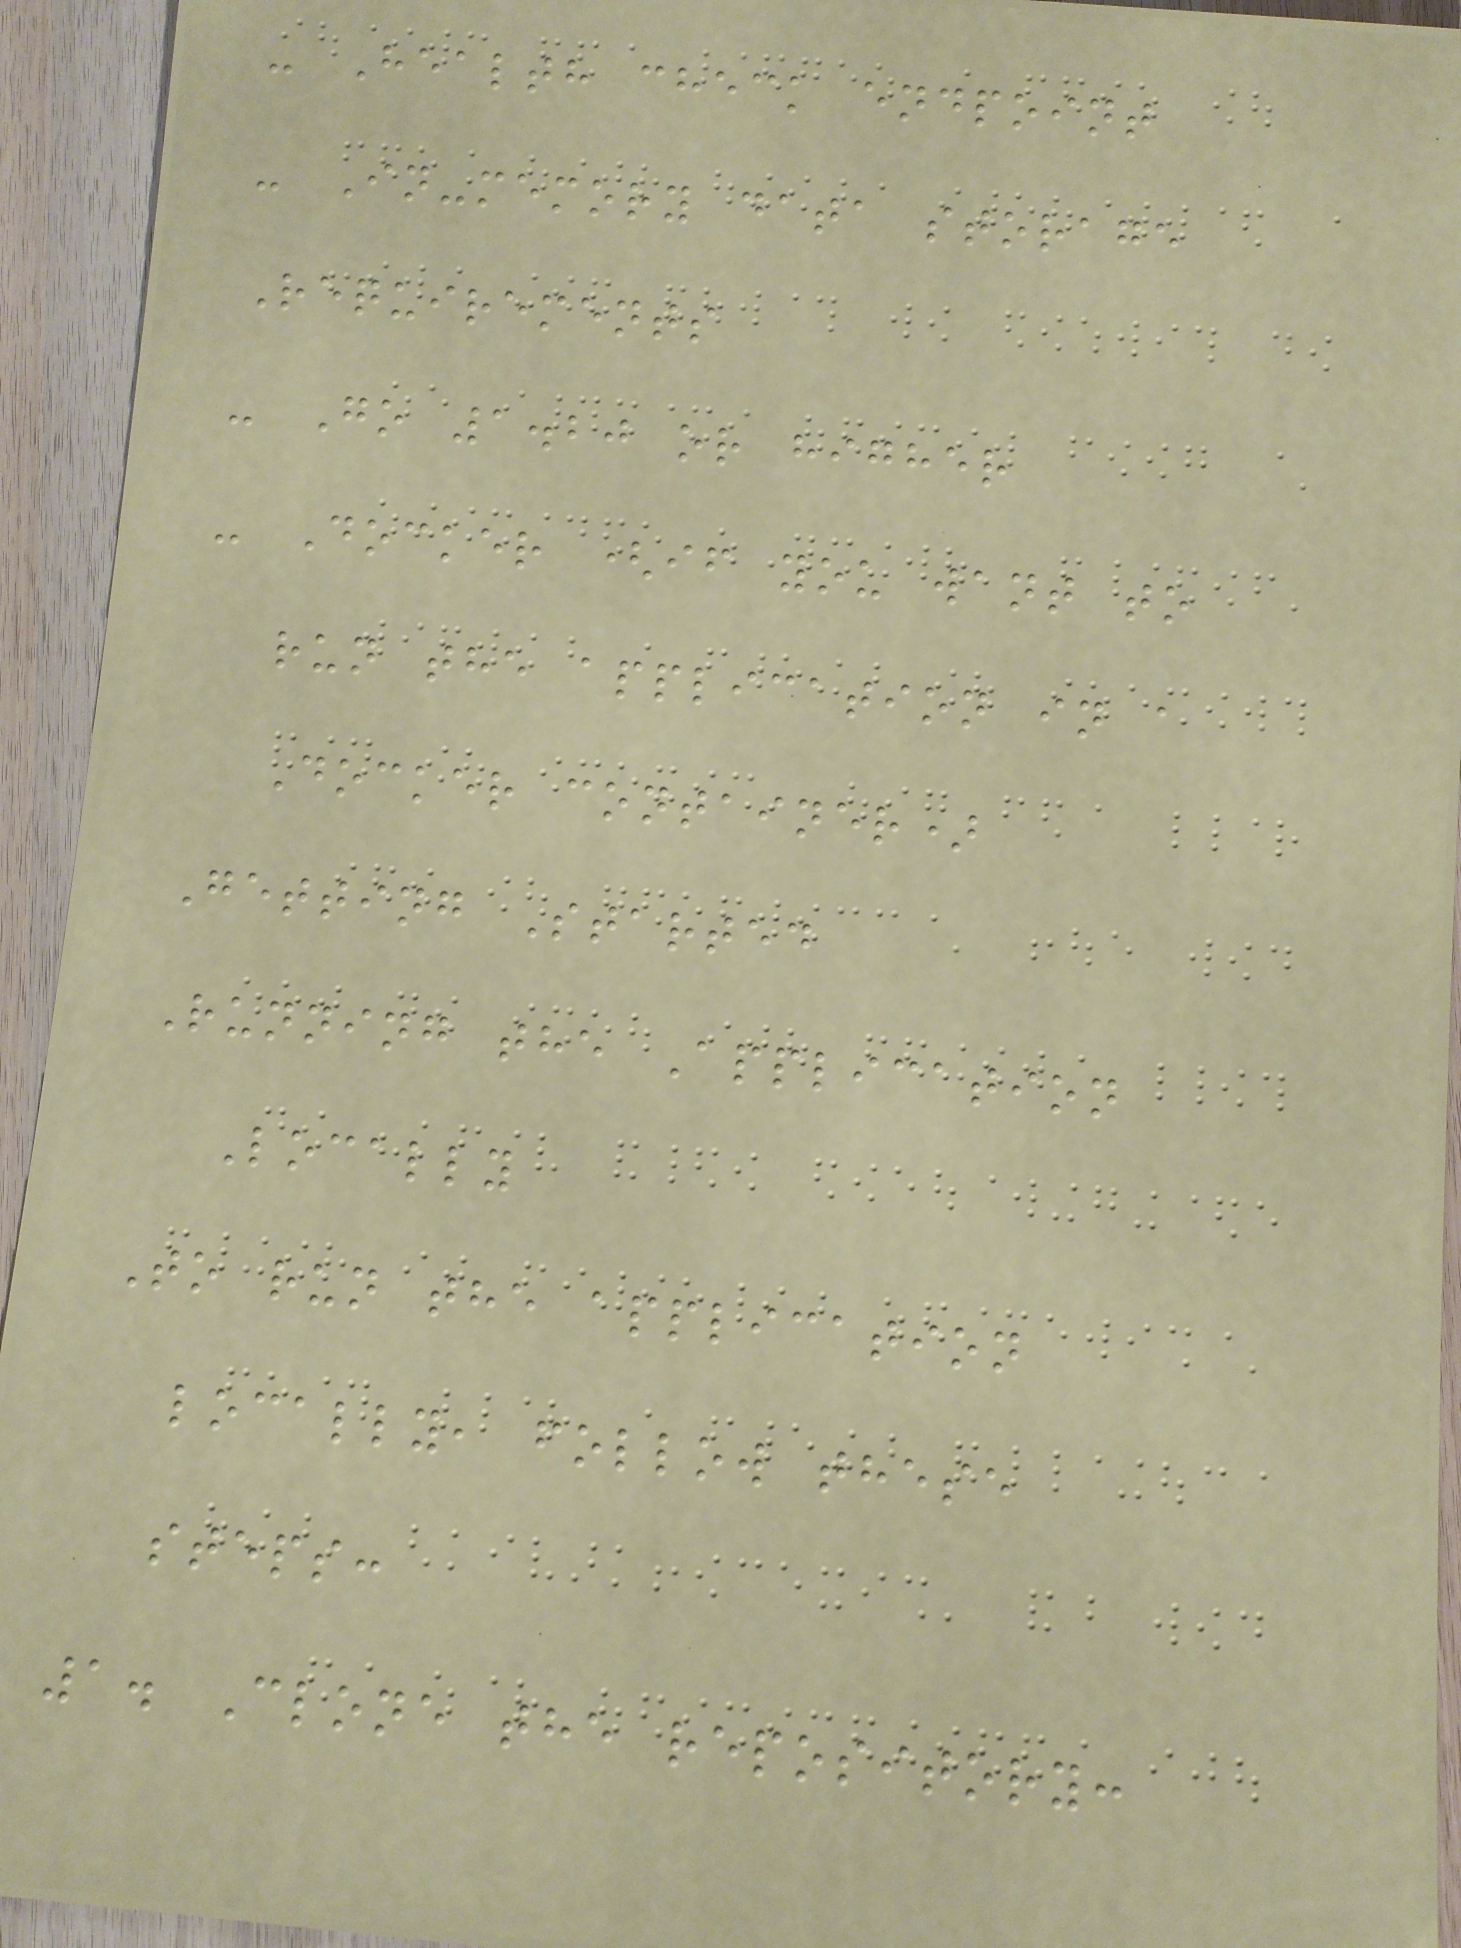- Health check endpoint
- In-memory data storage
Requirements
- Go 1.20 or higher
- Docker (if you want to
run the application in a
Docker container)
Getting Started
Running the Application
Locally
To run the application
locally, follow these
steps:
1. Clone the repository:
